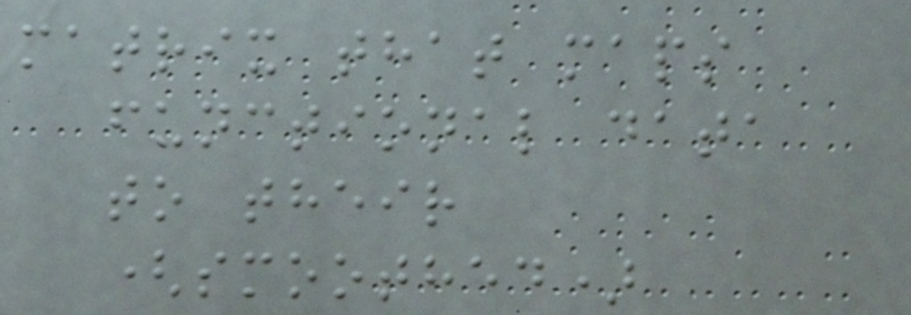matrix that maps
functional data
to their
(smoothed)
